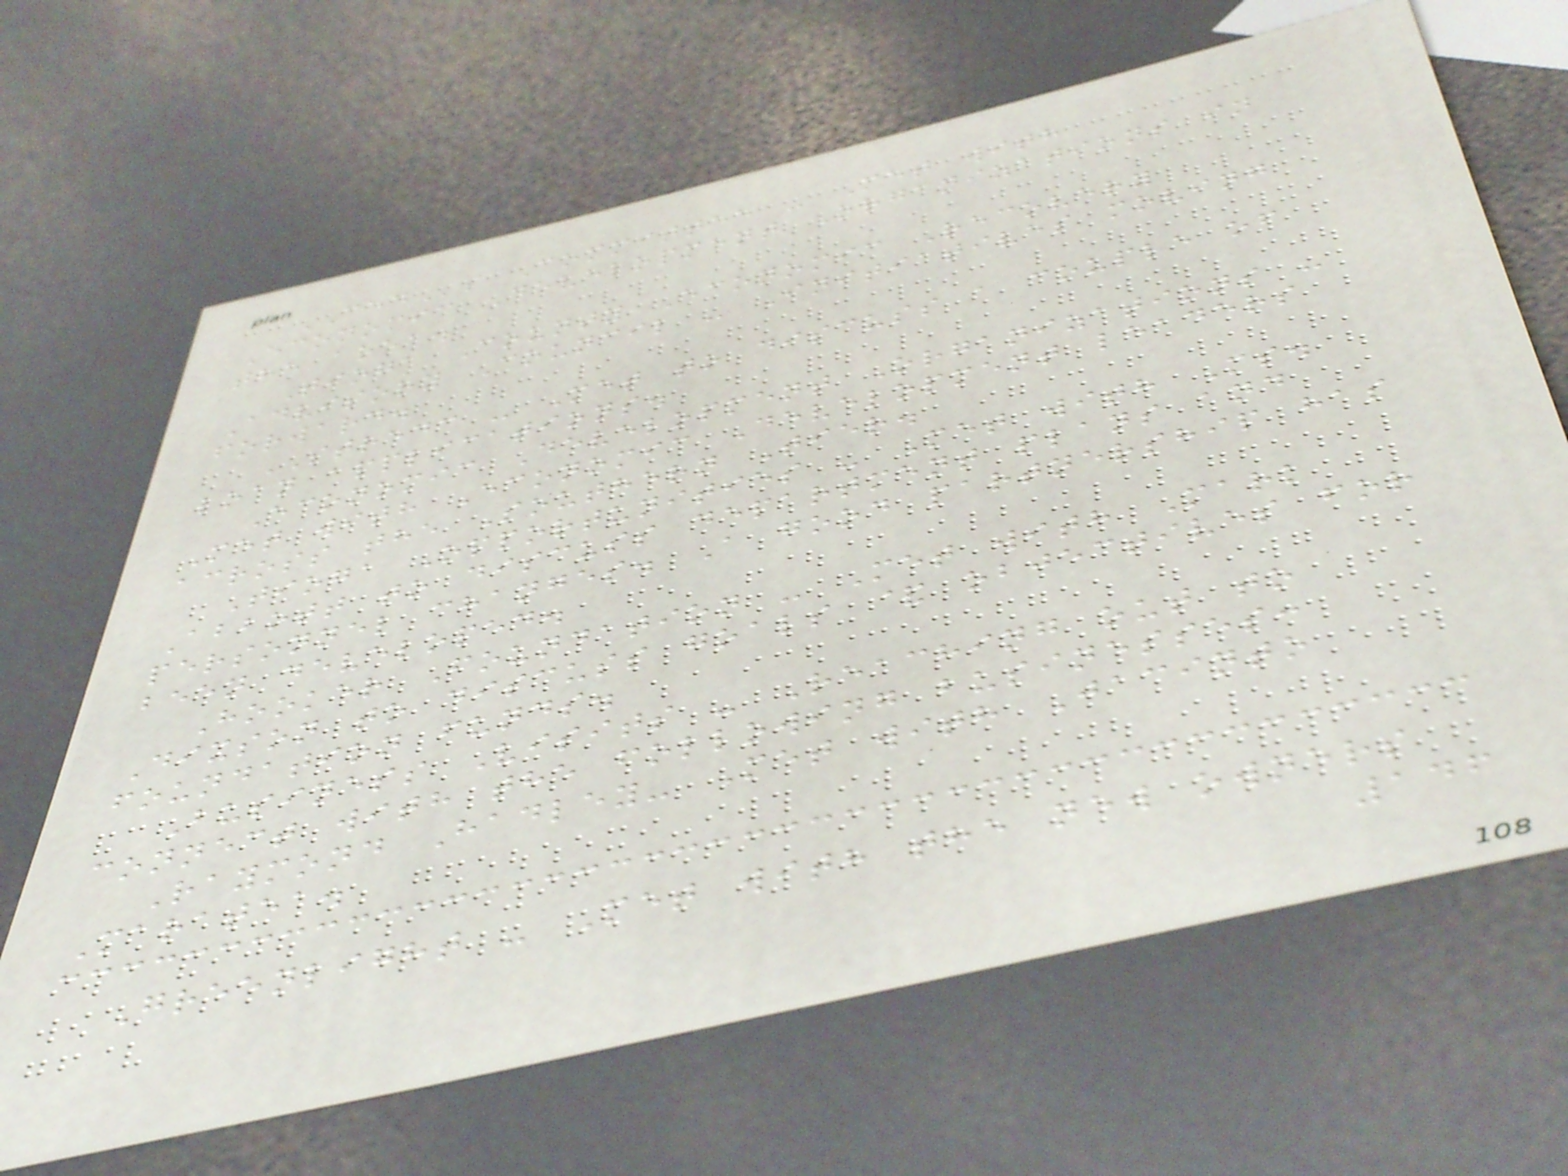CEDs Committee - Met with
Economic Development Organizations in
the area.
Tioga County Economic Recovery
Advisory Council - Initiatives moving
forward.
STREDC - Met to discuss a couple of
loan applications.
Economic Development Organizations -
Met with Economic Development leaders
across the Southern Tier.
Tioga Opportunities - Met with Ms.
Abbott to discuss department plans and
personnel changes. A good partnership has
been developed.
Hooker Foundation - Met with Mark
Dixson to discuss goals & objectives for
foundation funds.
Business Visits - Reaching out to
connect with the following businesses:
Raymond Hadley- Met with Jacinto
Maratea.
Greenlight - Met with the new owners
146
